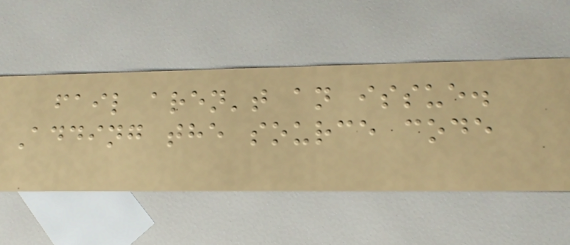fail aren't an issue.
Adding the source code
